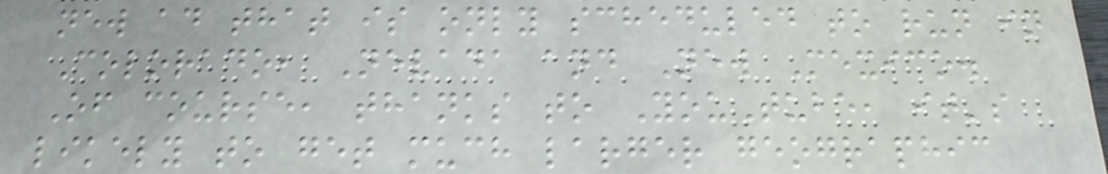new ad that is only scheduled to run in
Colorado, Nevada and New Mexico.
Of course, thanks to YouTube, it's
likely to get much larger geographic
